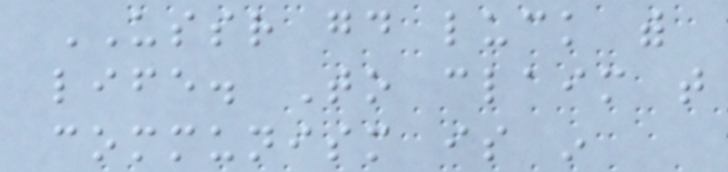USSR good luck with
life. To claim that
communism is in
